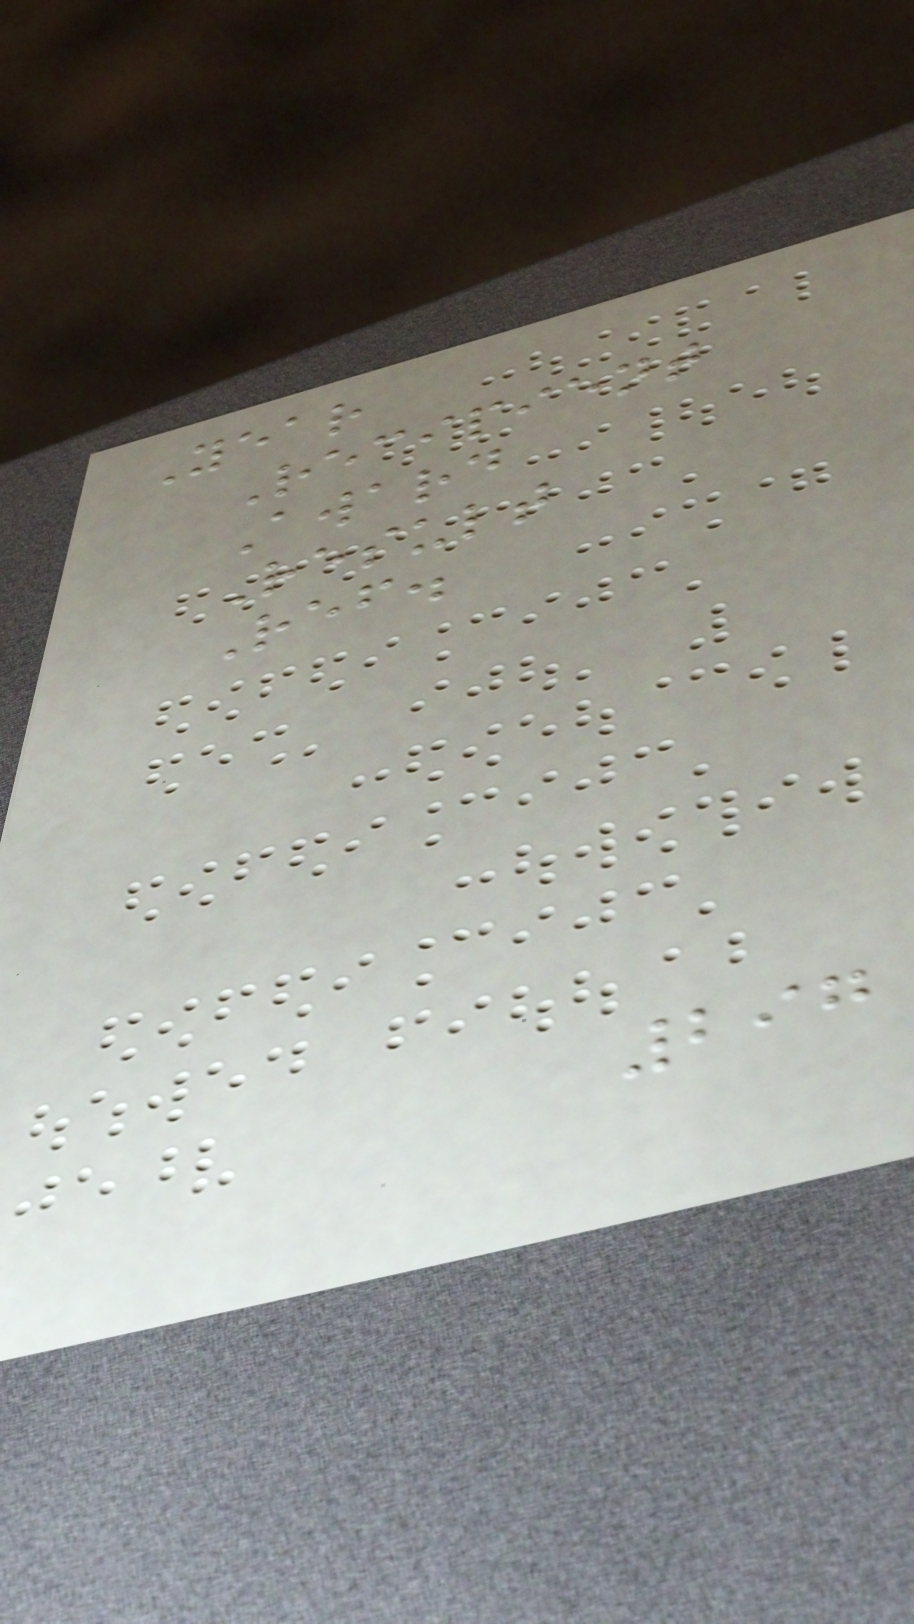Year
Recipient
Award
Result
Ref.
297
